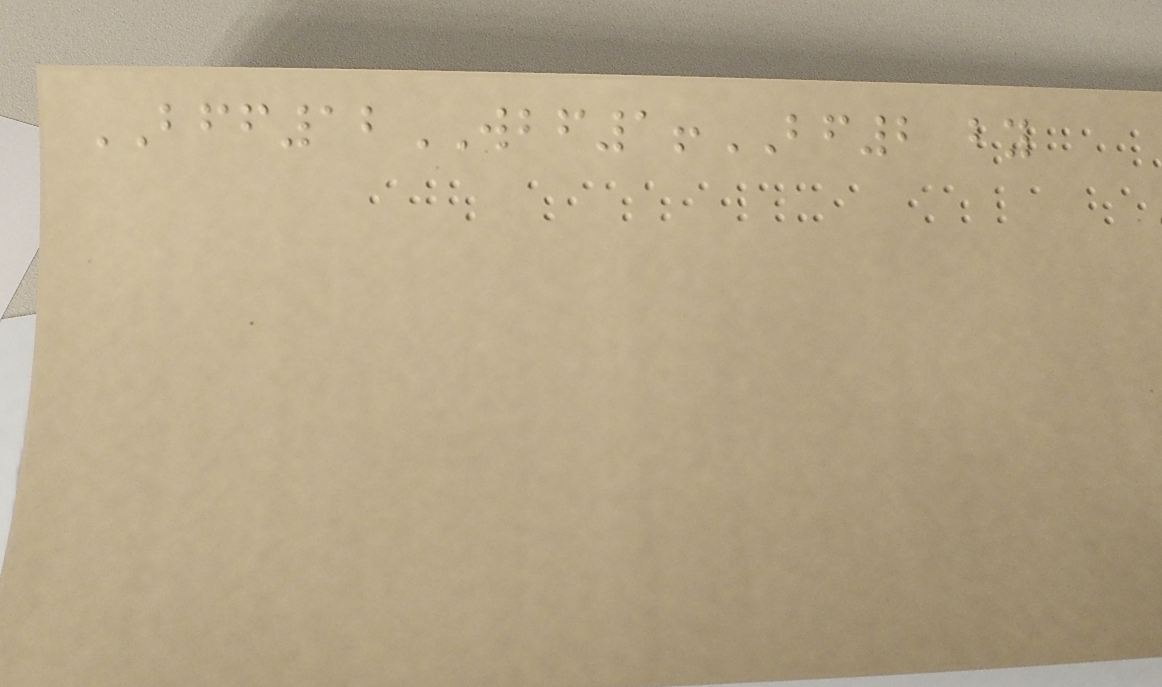BFF12WBF1!BF2 by
